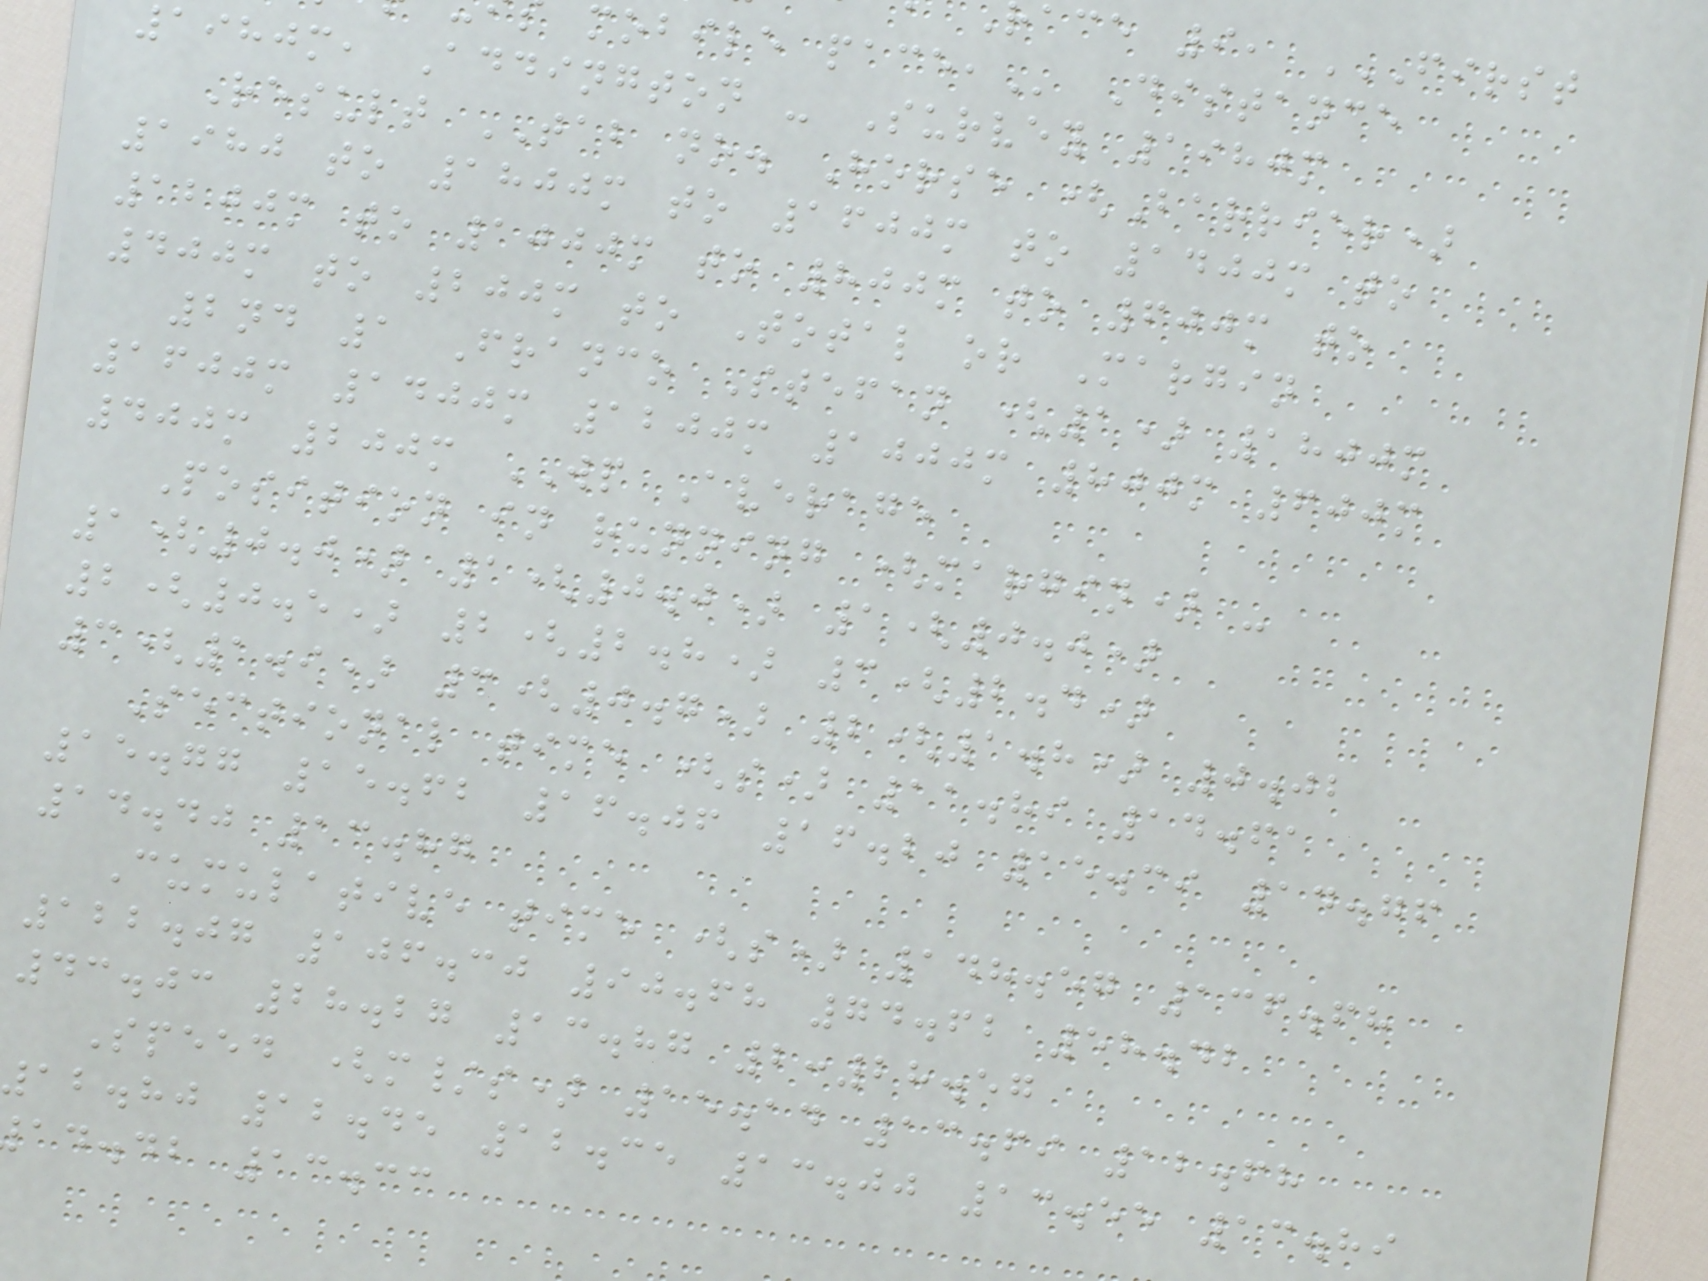1980m, Addington - Survey 1980m
Result TAB no. Horse (Barrier)
1980 to 1800m to 1600m to 1400m to
1200m to 1000m to 800m to 600m to
400m to 200m to Total or Margin
2nd 1 Franco Stefan (1) 1800m
1600m 1400m 1200m 1000m 800m 600m
400m 200m WP Average
Position in running (margin) -
1(0.0) 1(0.0) 1(0.0)
2(0.5) 2(2.8) 3(2.4)
3(1.9) 3(0.7) 2(1.8) 0.02
Sectional time (s) 11.89 14.61
15.77 15.62 16.06 16.20 15.39 14.76
14.40 13.87
Cumulative time (s) 148.57 136.68
122.07 106.30 90.68 74.62 58.42
43.03 28.27 13.87 2:28.57
Speed (m/s) 15.14 13.69 12.68
12.80 12.45 12.35 13.00 13.55 13.89
ad.db 13.33
